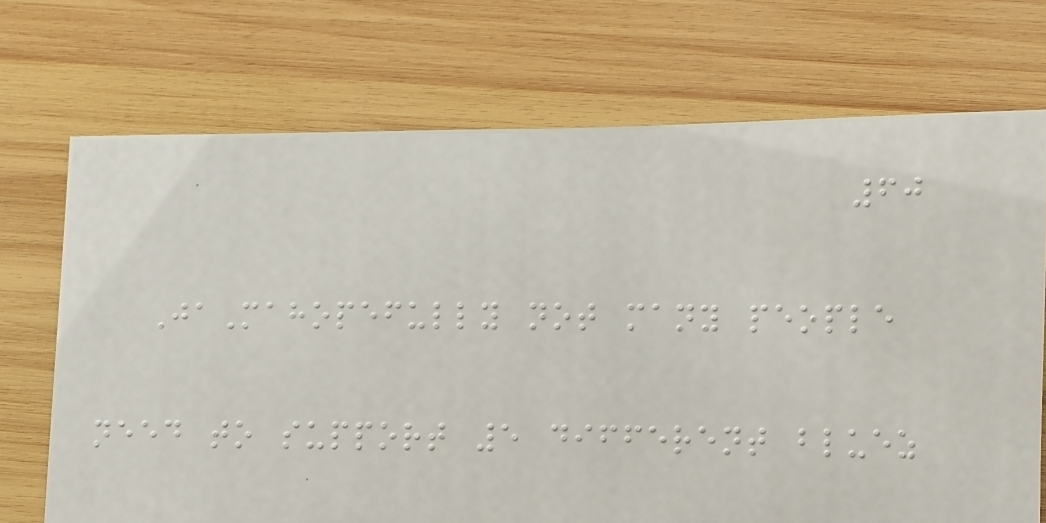60
JaMahopefully not many people
need to support 5 different bluez
